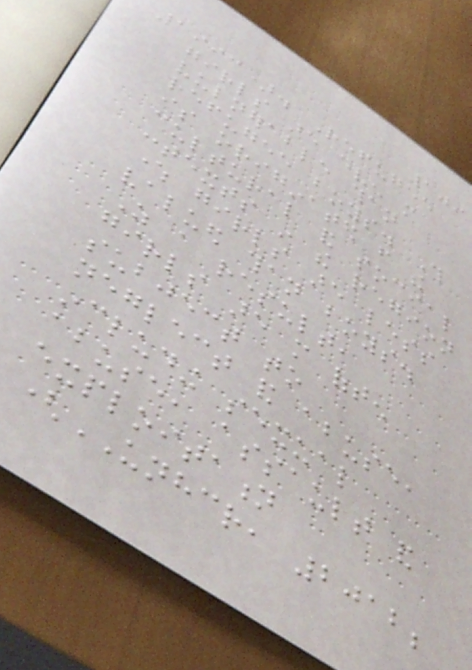109
1993). Refugee
girls are even more
vulnerable than
refugee boys. This
is originated from the
cultural and social
contexts in the region
where girls are less
valued than boys.
As a result,
girls are more often
subject to
neglect and abuse,
including sexual
abuse, assault and
exploitation
(UNHCR, 2012;
